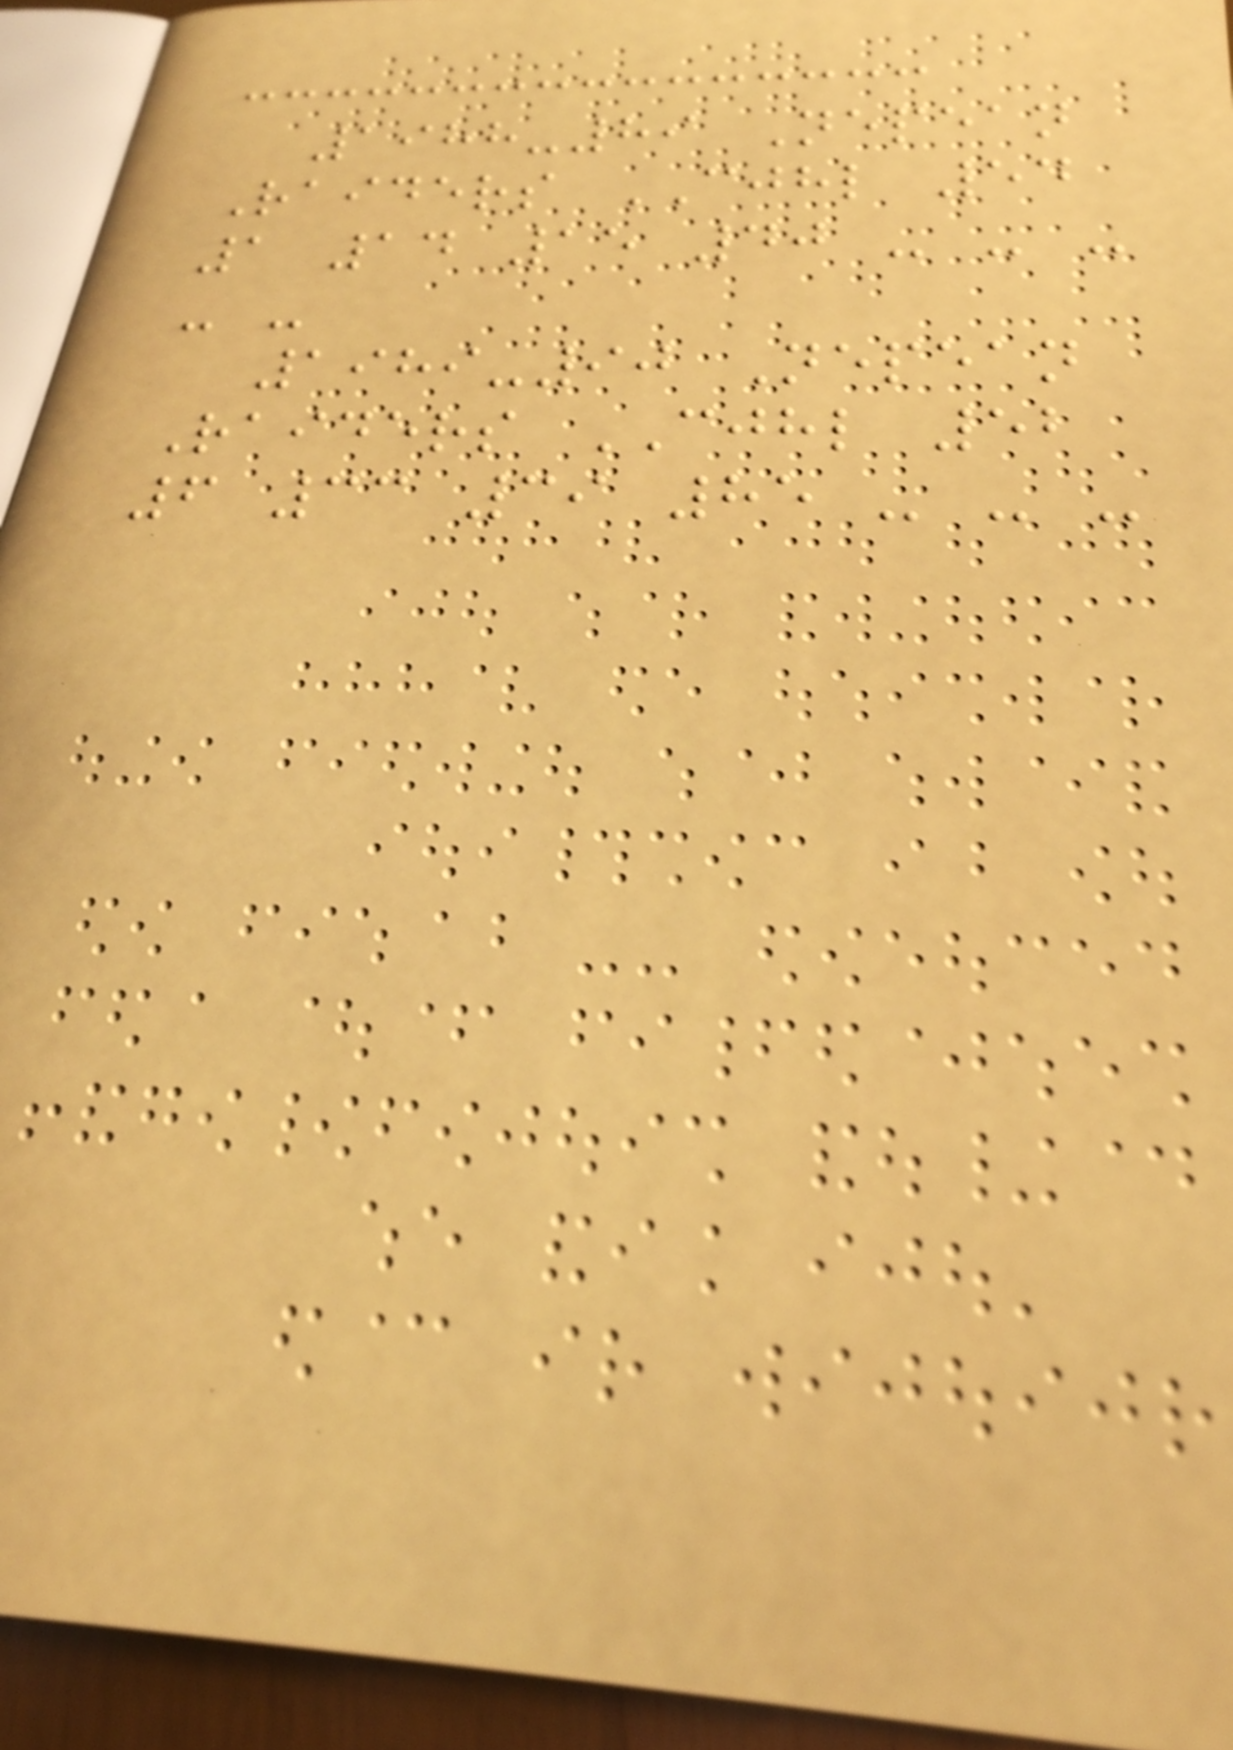1988-89 Nepean
Raiders CJHL 54
1 14 15 40 - - -
- -
1989-90 Nepean
Raiders CJHL 52
6 33 39 85 - - -
